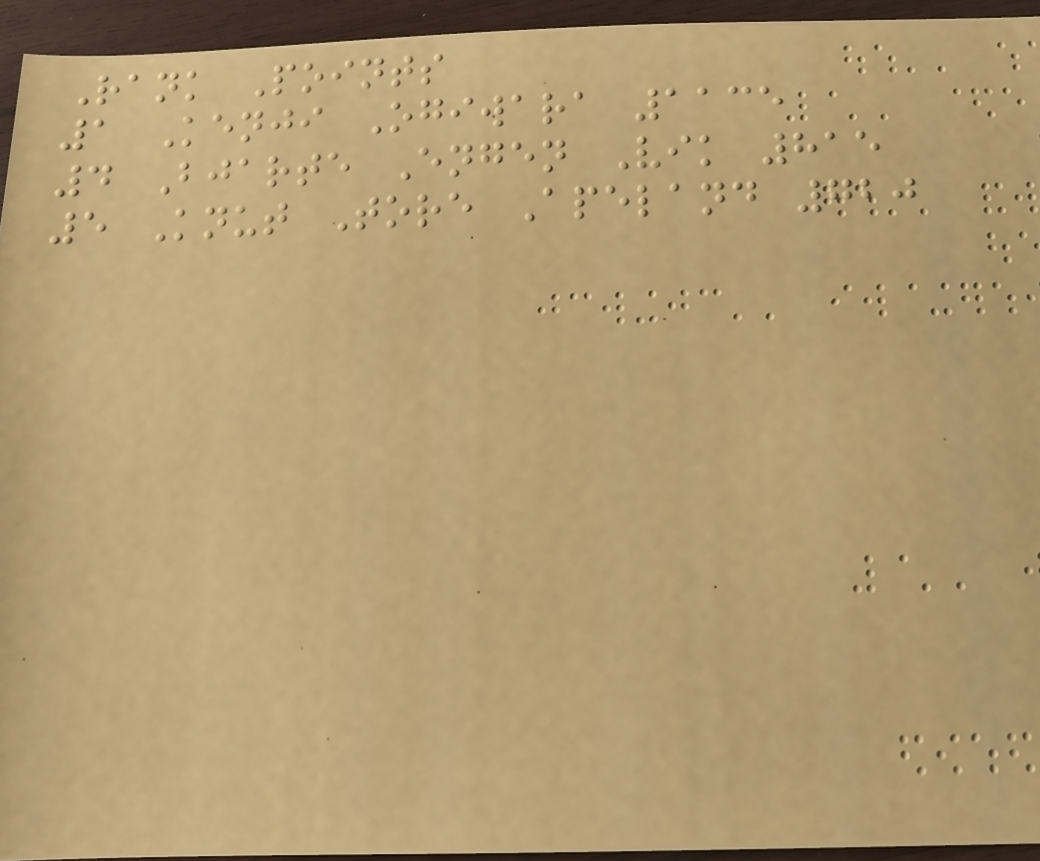Rank Points
1 Kenji Ogiwara 1135
4 Bjarte Engen Vik 815
5 Knut Tore Apeland 720
